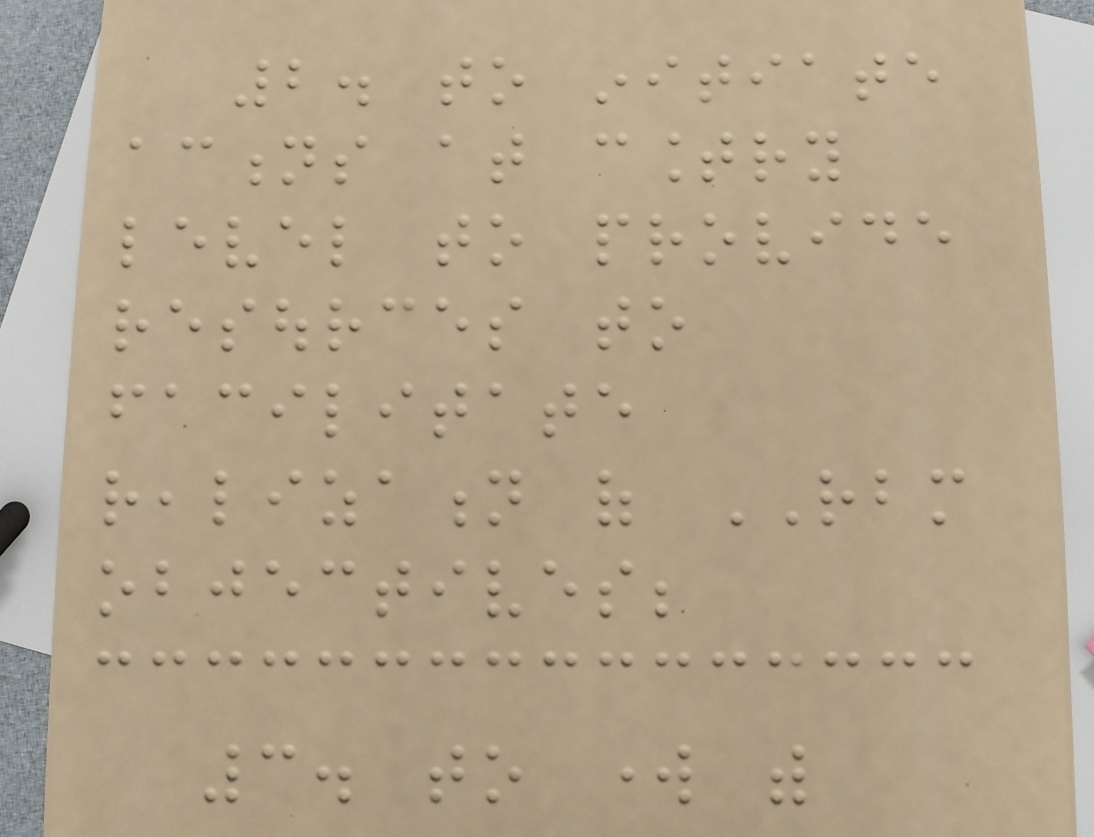2. to initiate
actions at country
level to provide
resources to
facilitate
realization of RBM
objectives;
3. to work with
